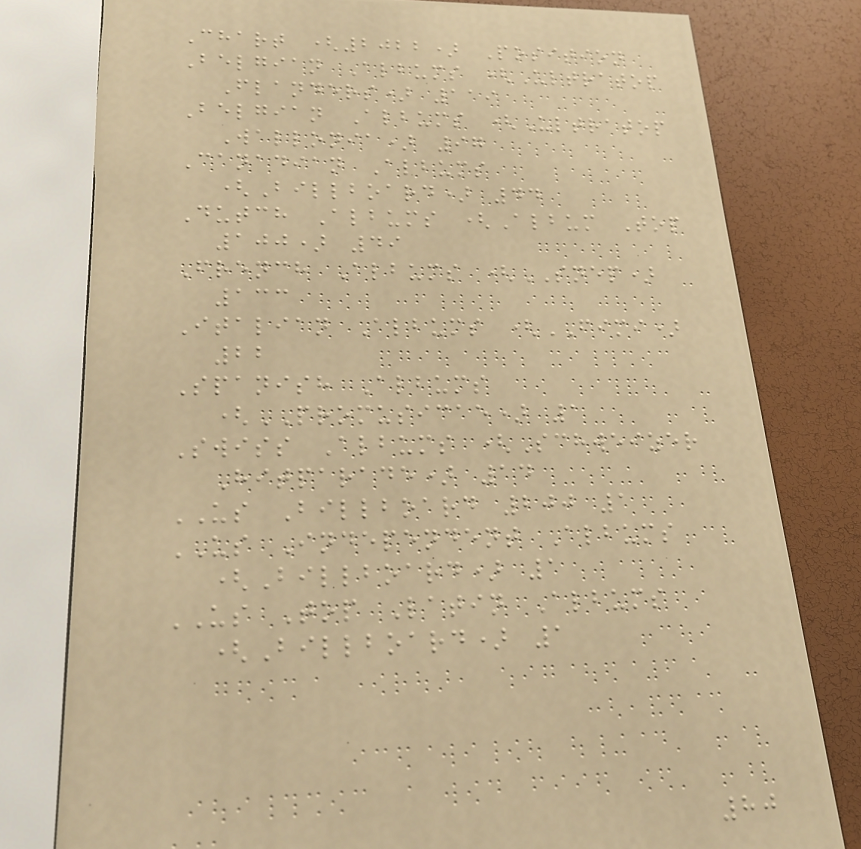Chart (2022) Position
Belgian Albums (Ultratop
Flanders) 119
Belgian Albums (Ultratop
Wallonia) 97
Canadian Albums
(Billboard) 44
Dutch Albums (Album Top
100) 49
French Albums (SNEP)
133
Italian Albums (FIMI)
22
Spanish Albums
(PROMUSICAE) 1
Swiss Albums (Schweizer
Hitparade) 14
US Billboard 200 1
US Independent Albums
(Billboard) 1
US Top Latin Albums
(Billboard) 1
80
